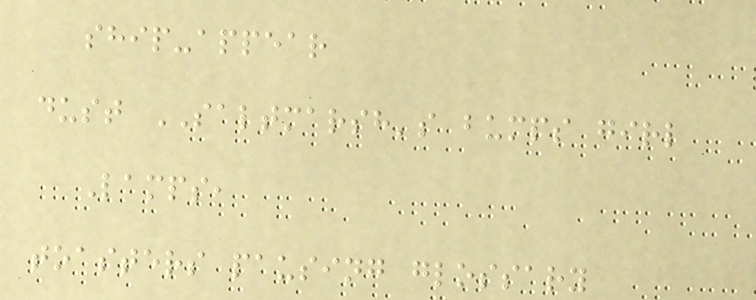ship-appear
dust SALTMARSH's bumps girl
Lamps,
toasters pausing glossary
